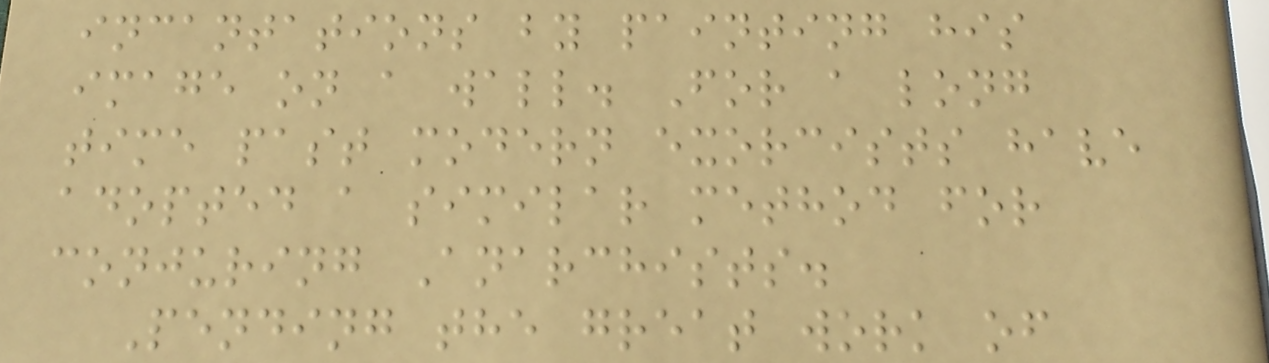incantations by painting his
image on a wall. For a long
time past modern exorcists have
adopted a similar method for
conjuring Anarchists.
Pending the great work of
